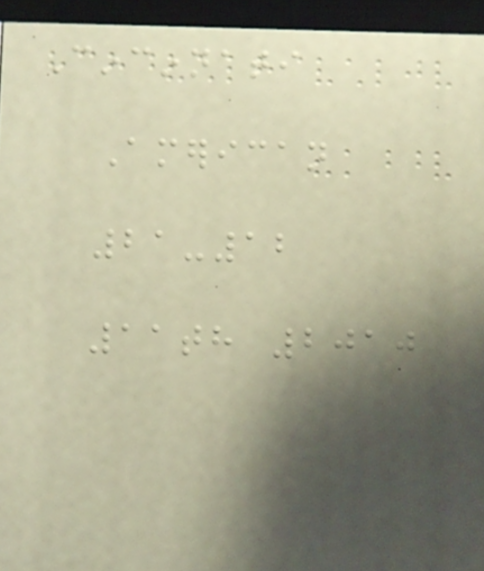Cincinnati
American
21-12
11th 2010
